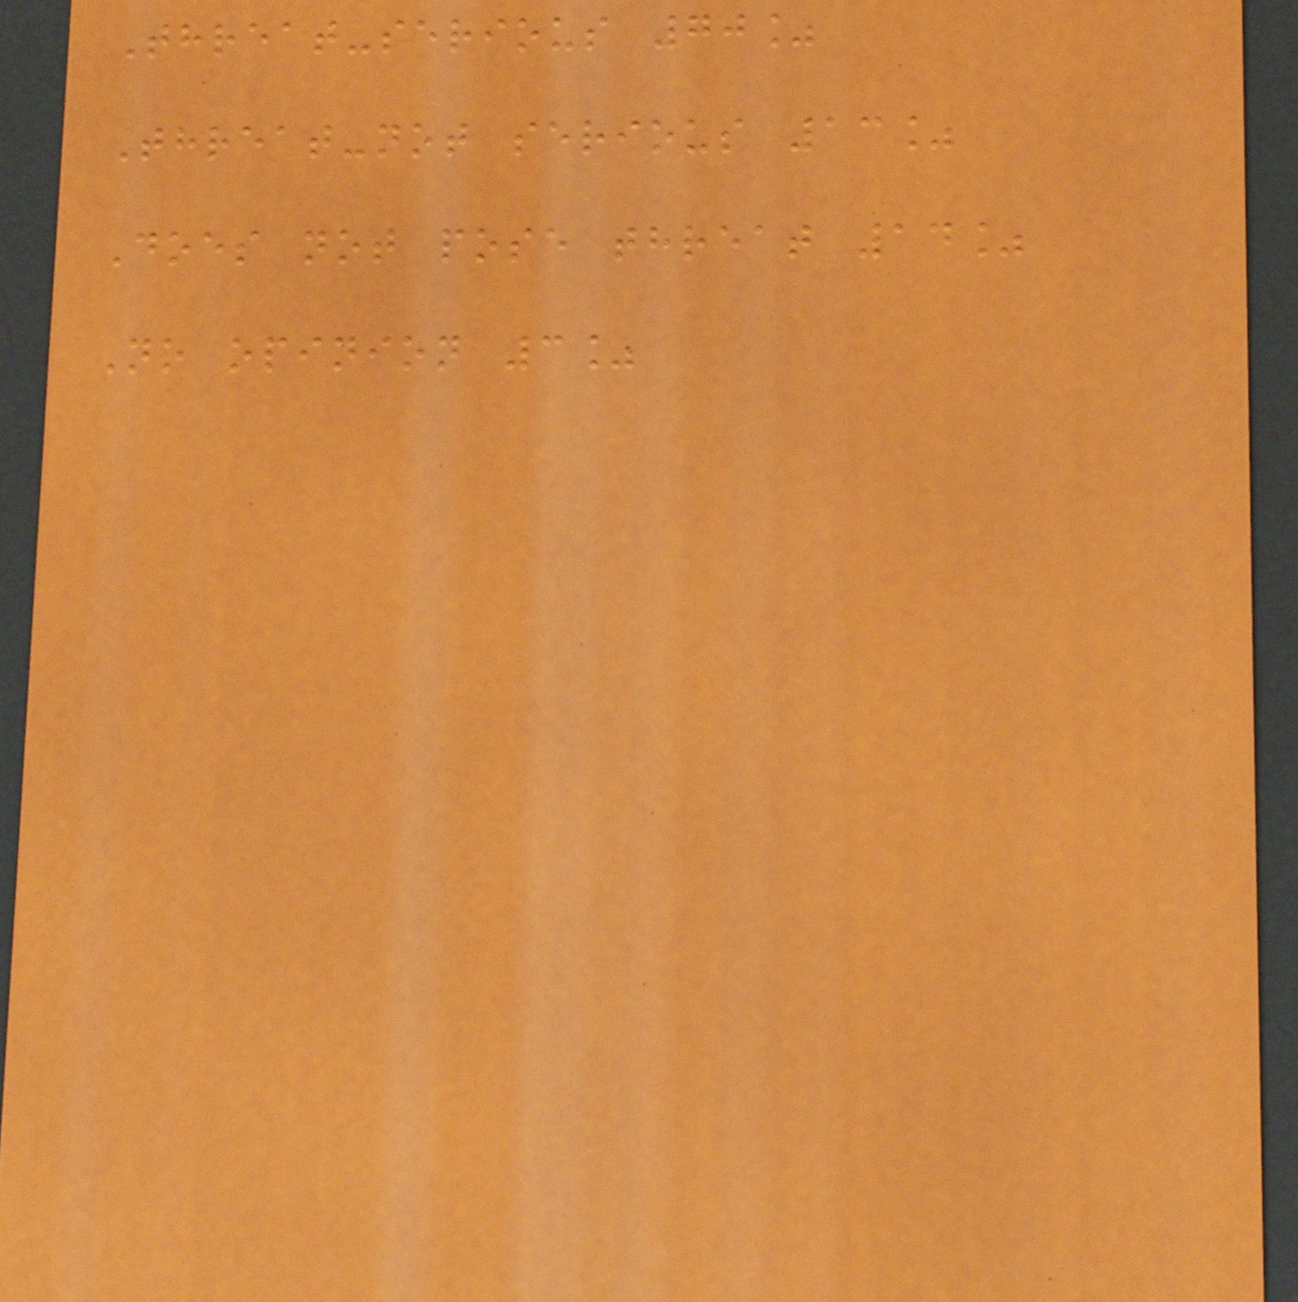Threat-serious 70%
Threat-not serious 13%
Does not pose threat 14%
No opinion 3%
